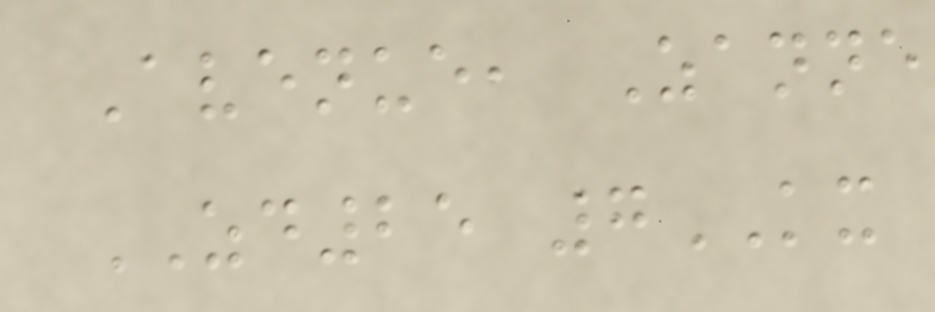Avenue, Zanne
ZD25 7KX
